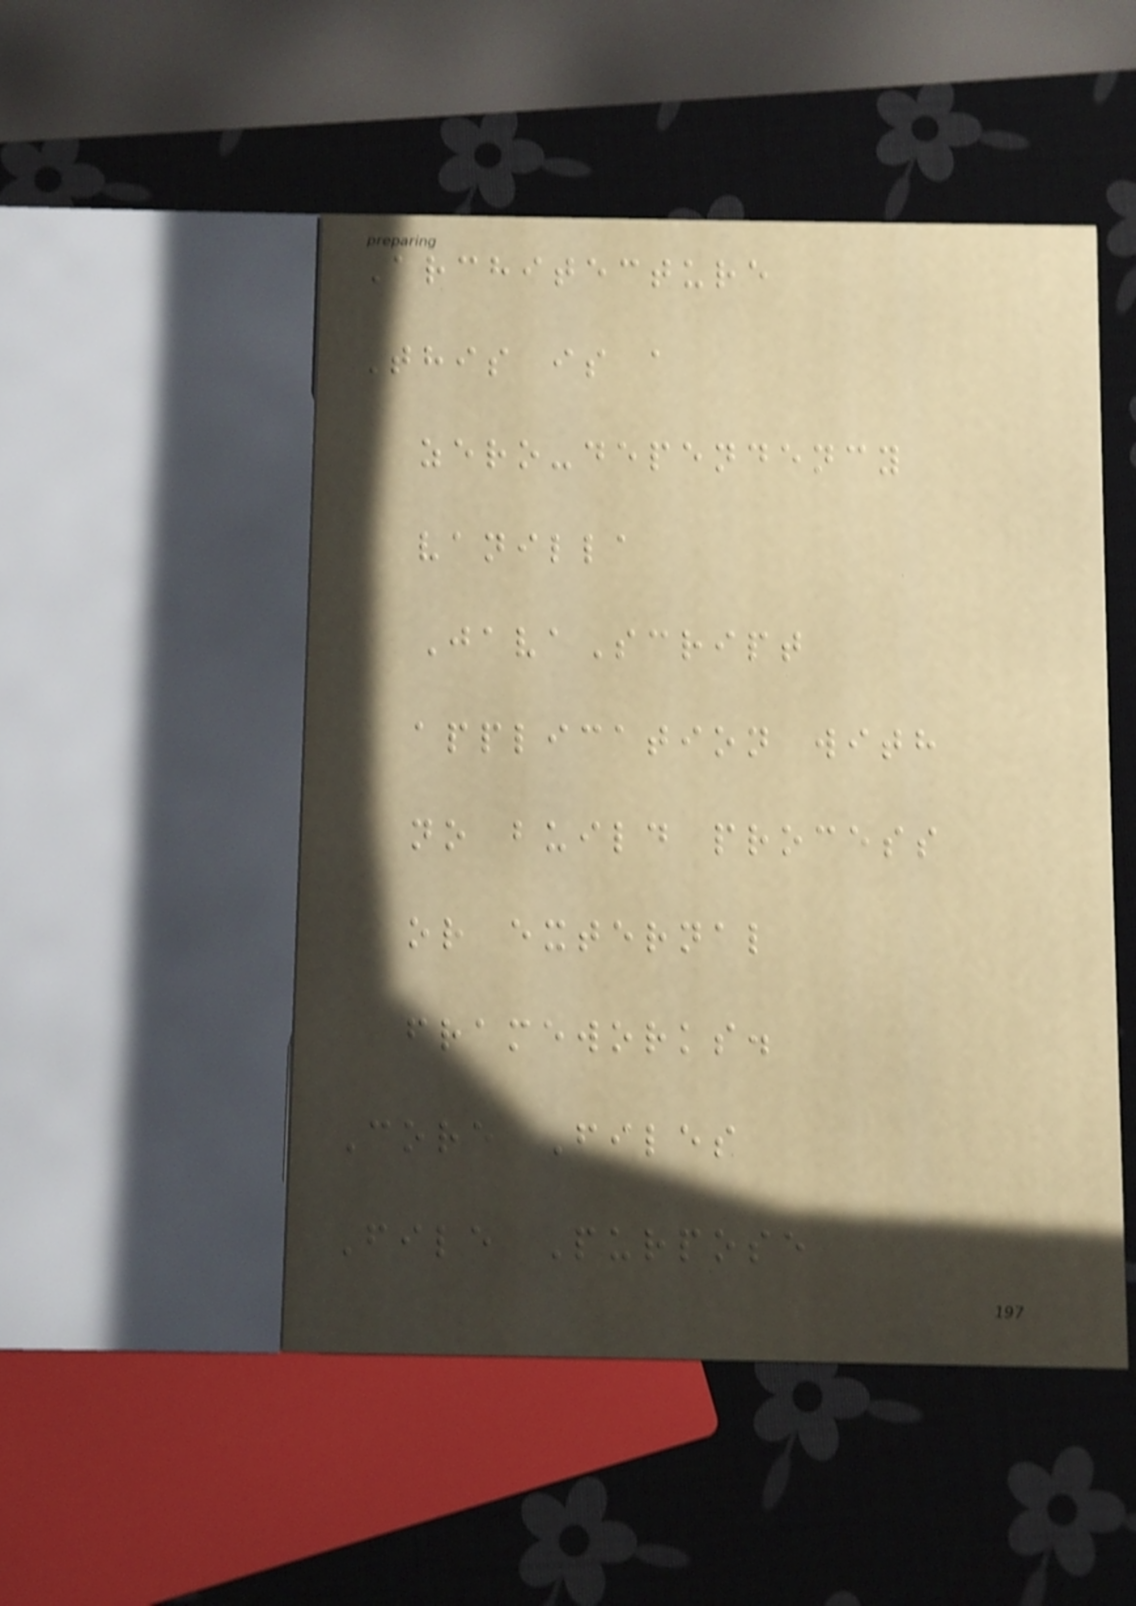Architecture
This is a
zero-dependency
vanilla
JavaScript
application with
no build process
or external
frameworks.
Core Files
File Purpose
